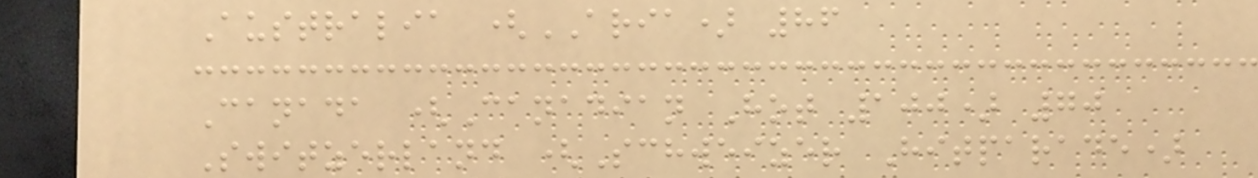Australia (ARIA) 86
Canada (Canadian Hot 100) 70
Switzerland (Schweizer Hitparade)
